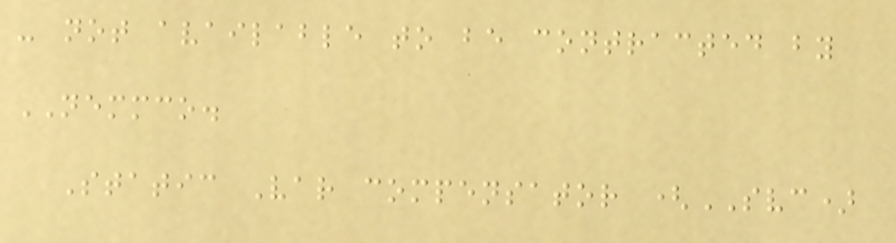- not available to be contracted by
NEMMCO.
Static Var compensator (SVC)
